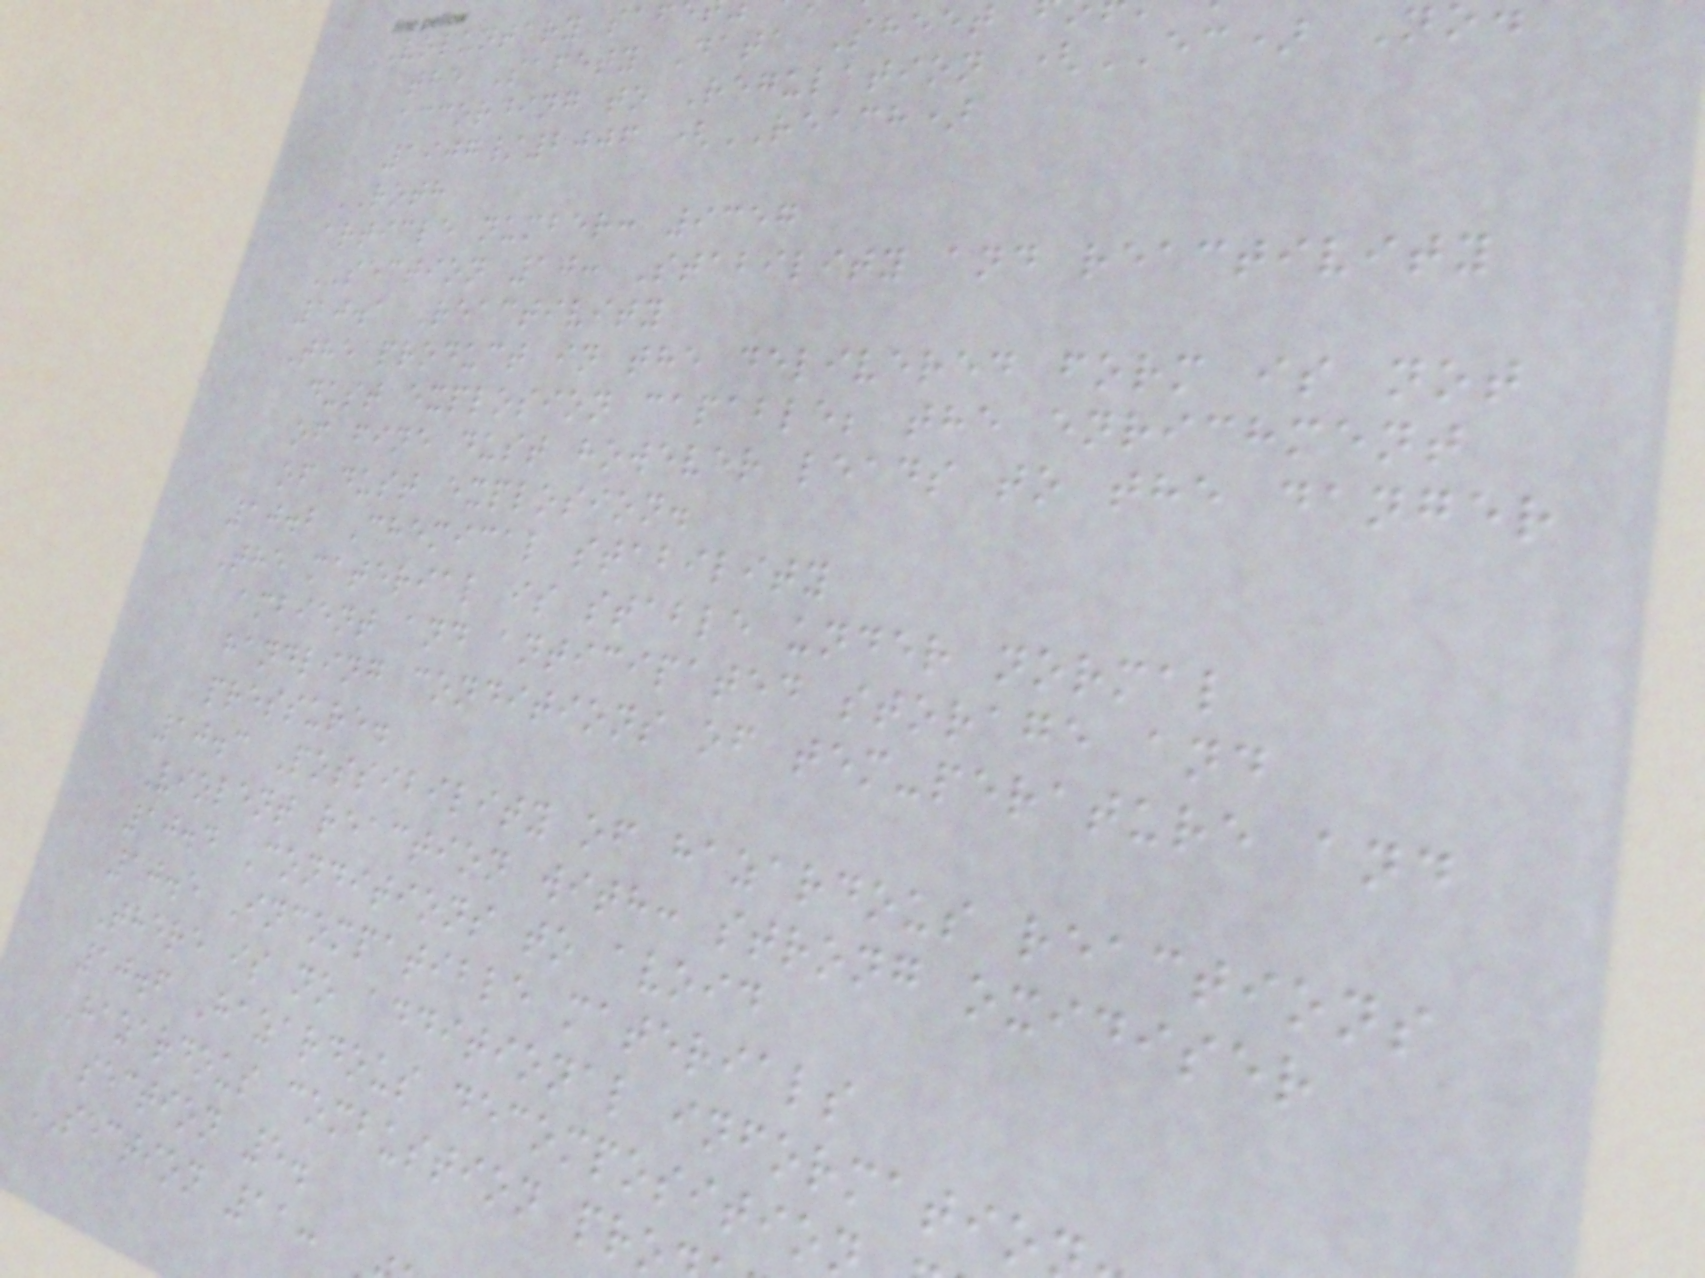Voluntary saf
the Safety Data Sheet
according to Regulation (EC) N
1907/2006 (REACH)
ROTH
article number: 9357
SECTION 10: Stability and reactivity
10.1 Reactivity
The product in the delivered form is not
dust explosion capable; the enrichment
of fine dust however leads to the danger
of dust explosion.
10.2 Chemical stability
The material is stable under normal
ambient and anticipated storage and
handling conditions of tem-perature and
pressure.
10.3 Possibility of hazardous reactions
Violent reaction with: strong oxidiser
10.4 Conditions to avoid
10.5 Incompatible materials
There is no additional informatio
10.6 Hazardous decompositio
Hazardous combustion pro
section 5.
SECTION 11:
